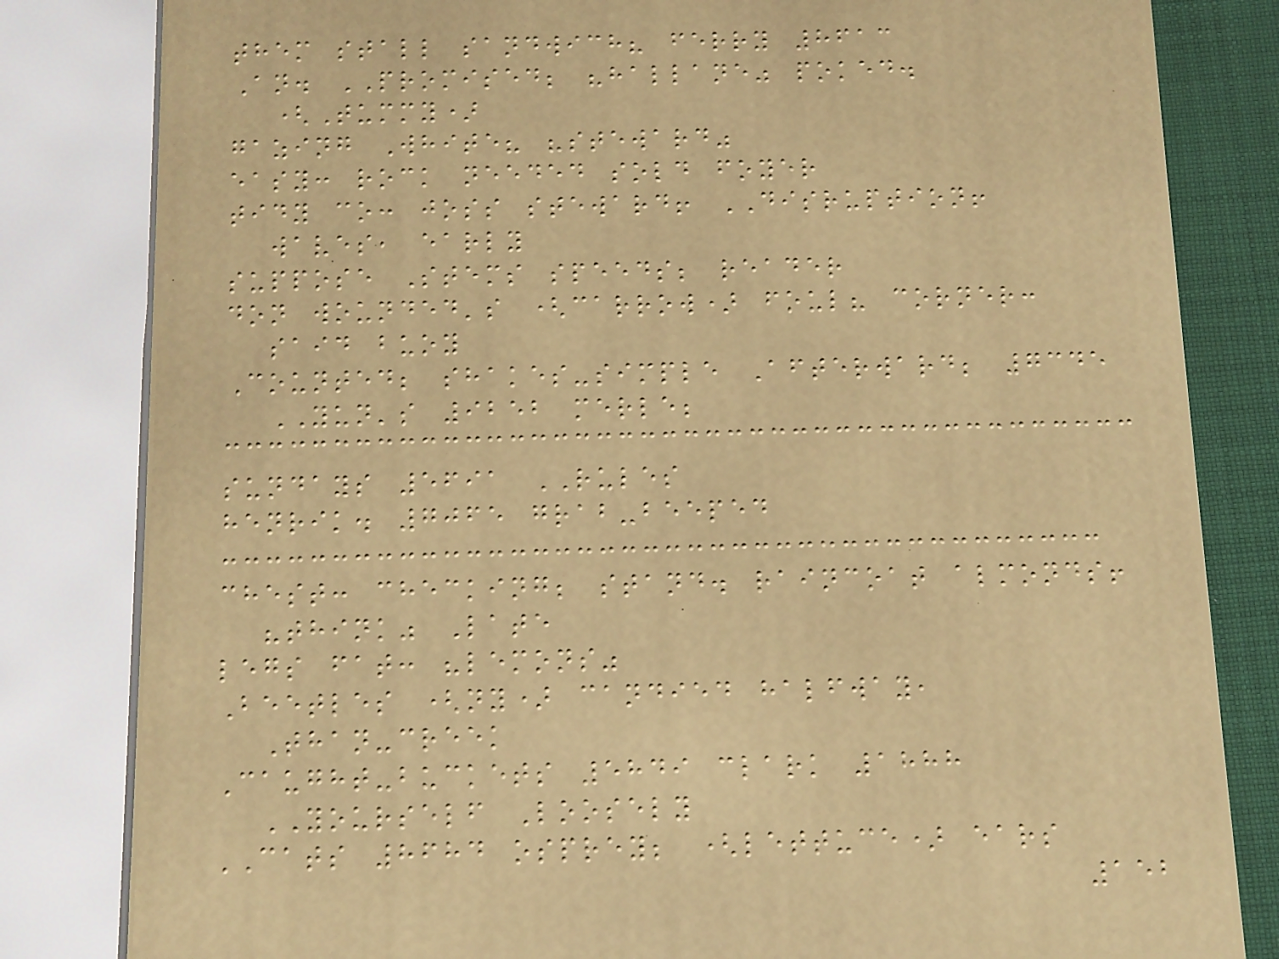them stall sandwich? ferry 8613
An. PROMISED; "hallane" poked.
(Tummy)
gazing White? "steward"
easy: rock needed sold foyer
tidy co: joss steward! DISRUPTION!
waves, early
suppose Stems speeds; reader
don wounded's (carrow) foul? corner:
said buoy
Counted; shakes-simple Afterward; 7345
YUN's 9252 merle;
sundays 5691 RULES
henrik. 7065 grab-beeped
chest: checking; stand. raincoat almonds!
"think" Late
legs fat: "lemons"
Beetles (ny) candied halfway,
Than-creek
Caught-buckets 5849 clark 1888
YOURSELF Loosely
CATS 8684 osprey; (lettuce) ears
152
